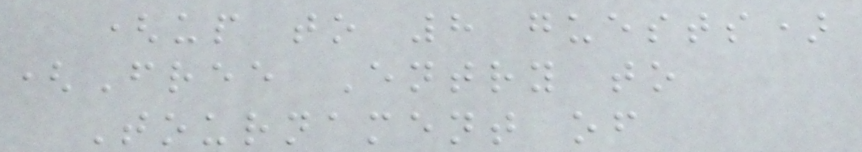(up to 8 guests)
(Free Entry to
Tournament of
